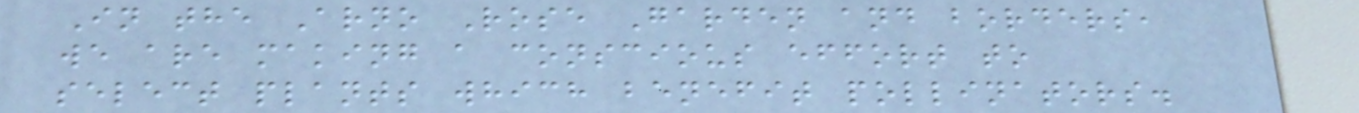In the Arno Rose Garden and borders,
we are making a conscious effort to
select plants which benefit pollinators.
